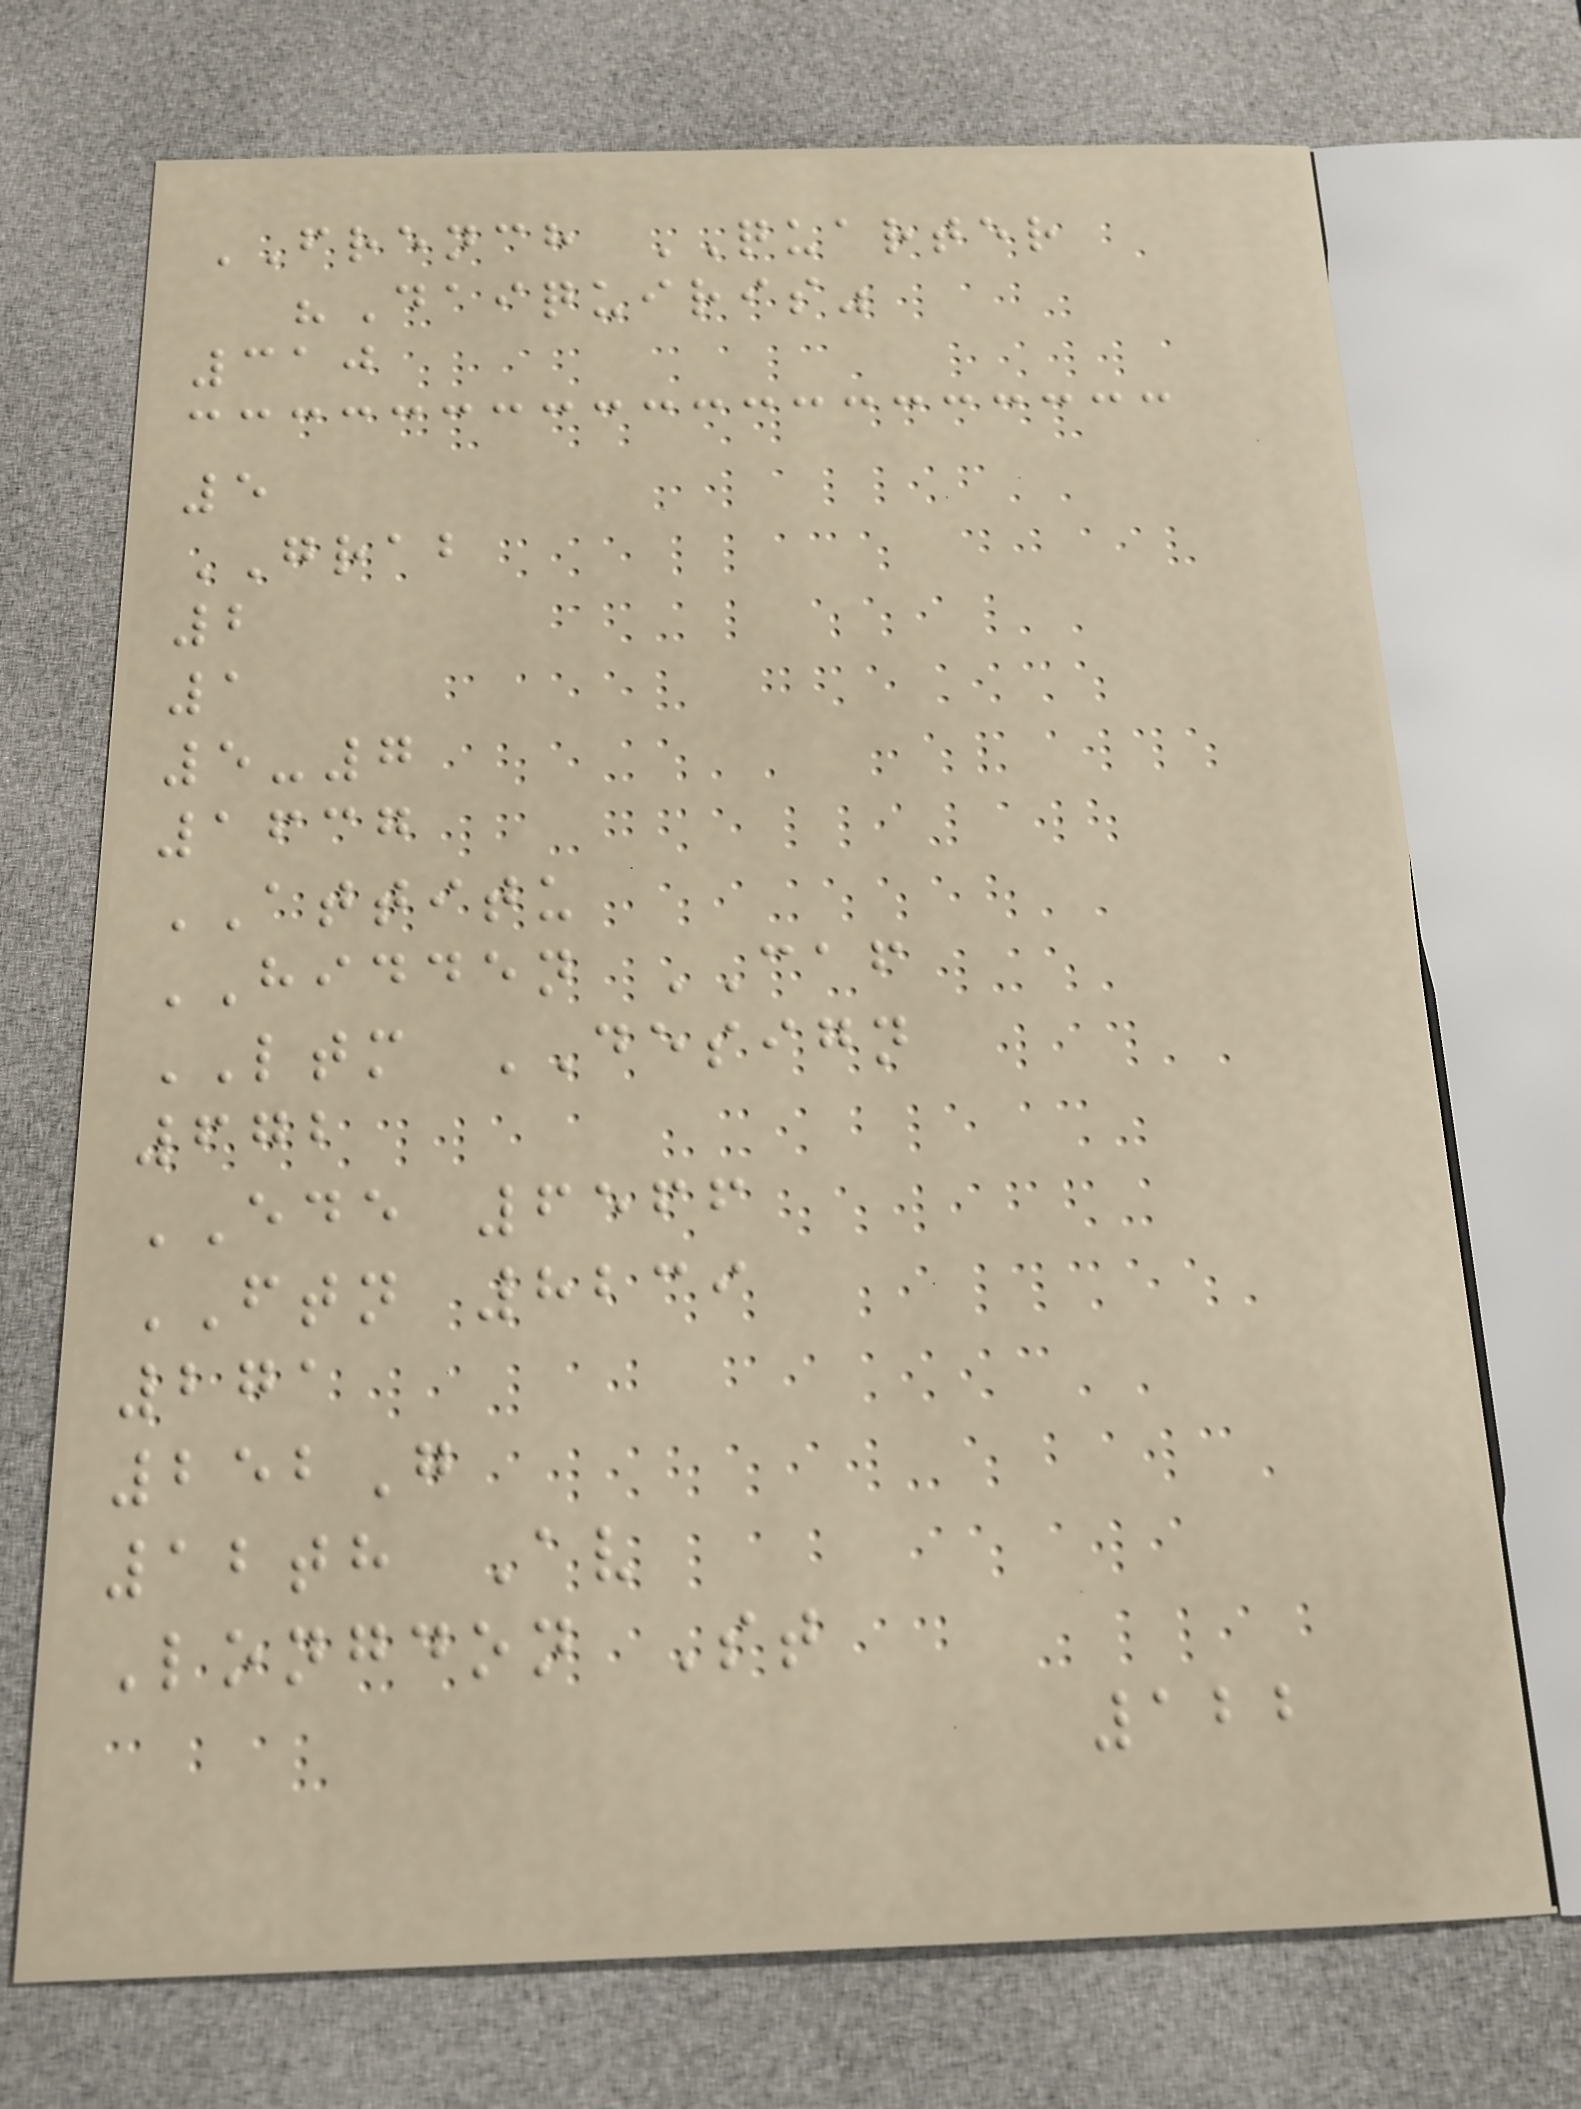FRENCH QUARTER
"Daiquiris"
310
5
GRAB
2
1
5-7
1637
ATTITU
HIDDEN CAF
LTM DESIGN
672
EDE 6566
FTN 8239
271
252G
12th Av
Longdon St
122
